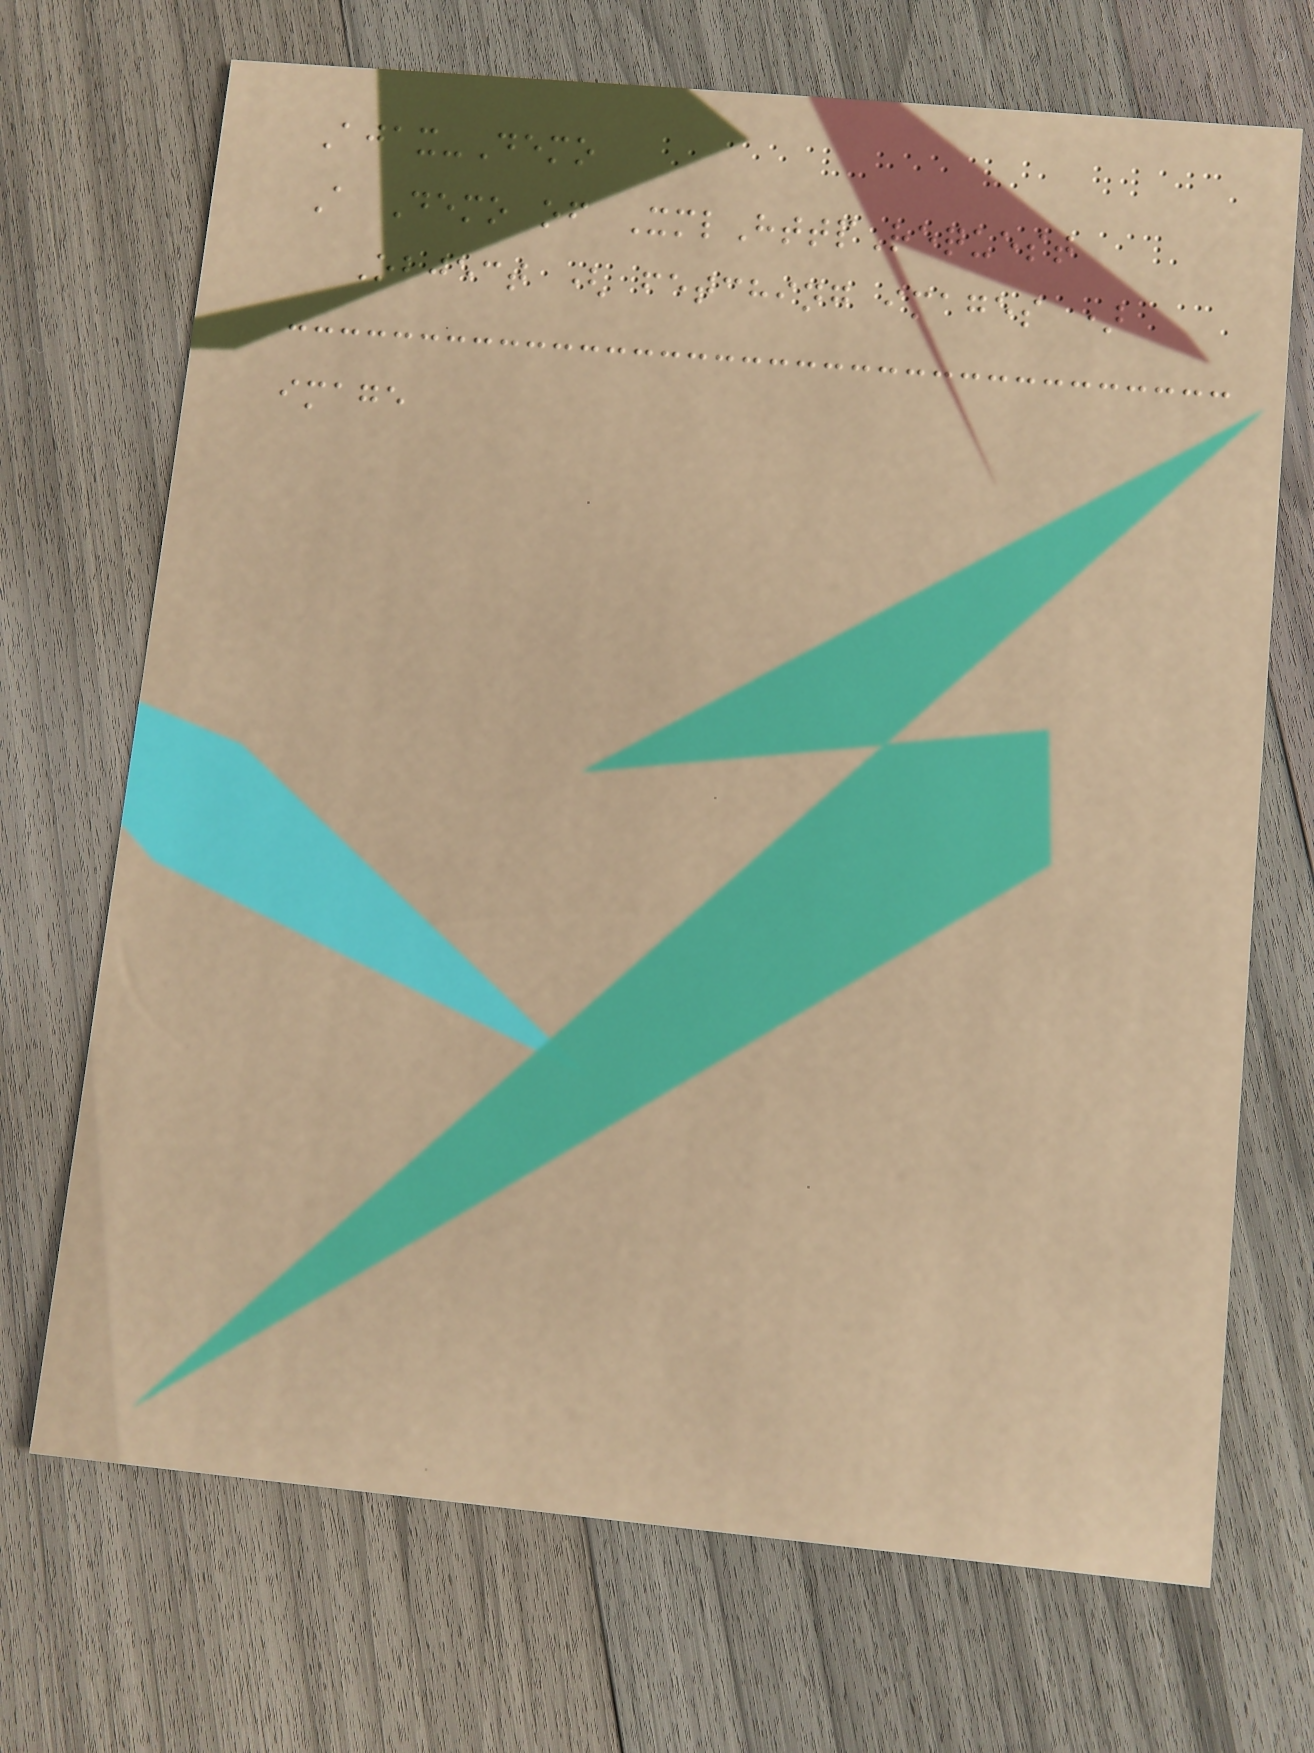Ajax-Demo
A Demo of XmlHttpRequest
Object ( fetching images )
image
